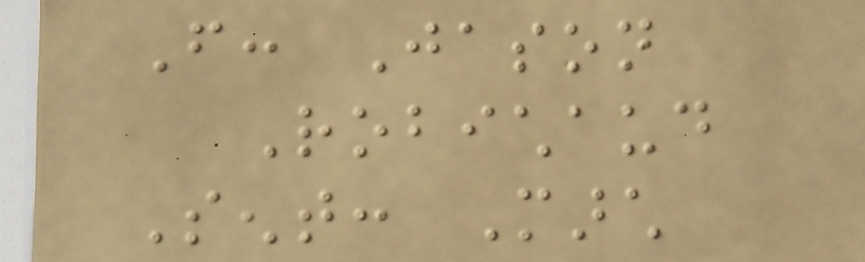From: Jason
Robichaud
Sent: March
